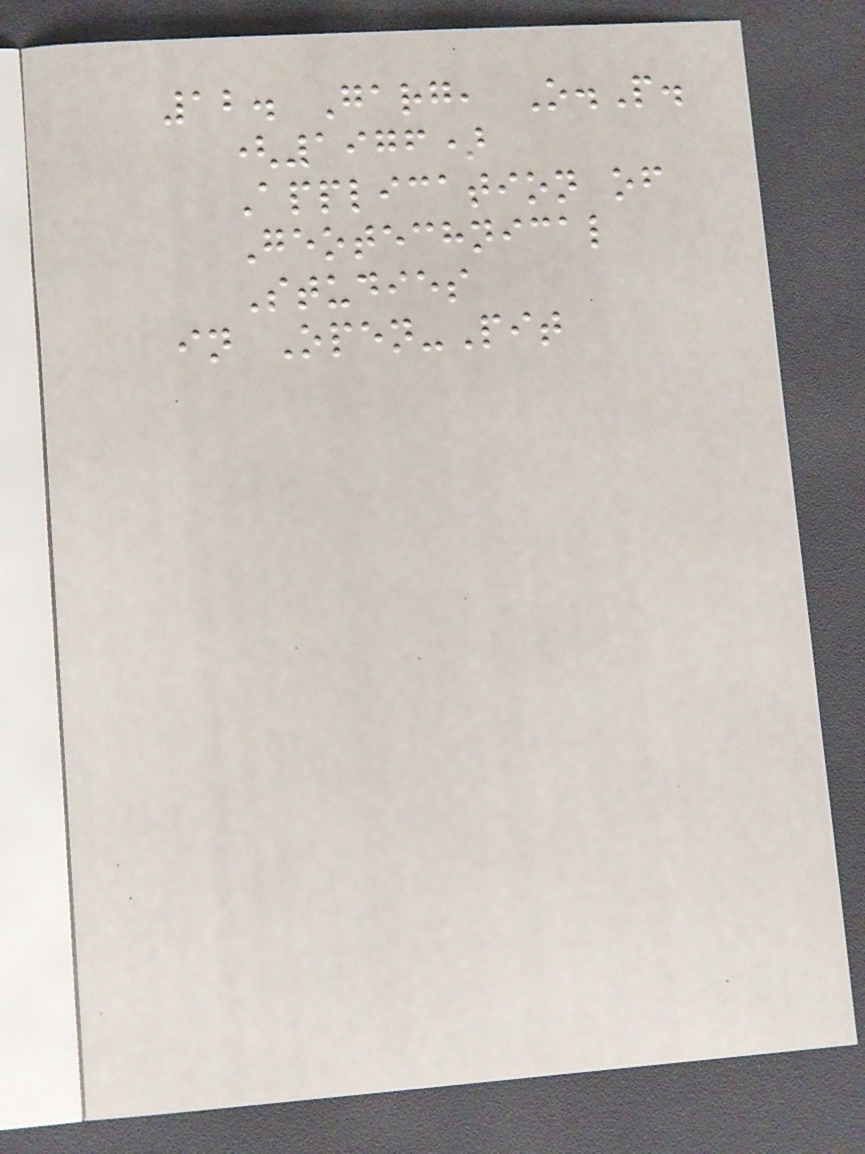12. Garg, O.P.
(1976)
Application of
Geotechnical
Studies
in Open-Pit
